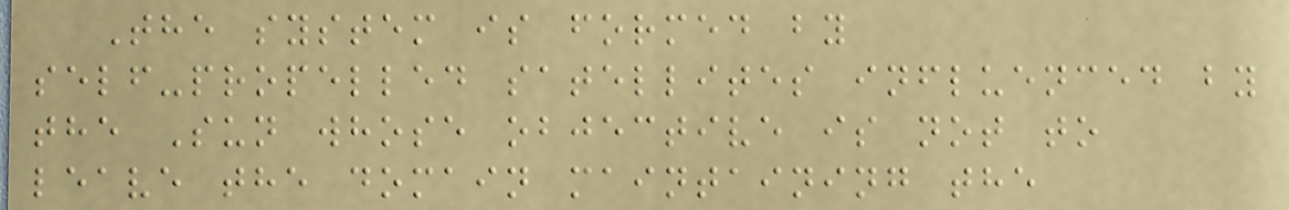The system is formed by
self-propelled satellites influenced by
the Sun whose objective is not to
leave the domain maintaining the
